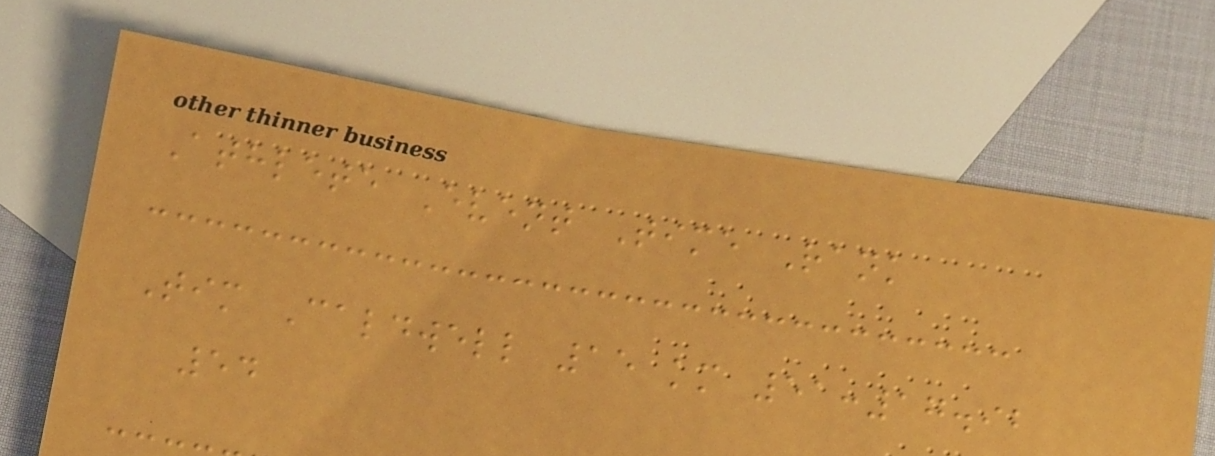Athlete Event Time Rank
Tim Caldwell 15 km 51:17.92
54
